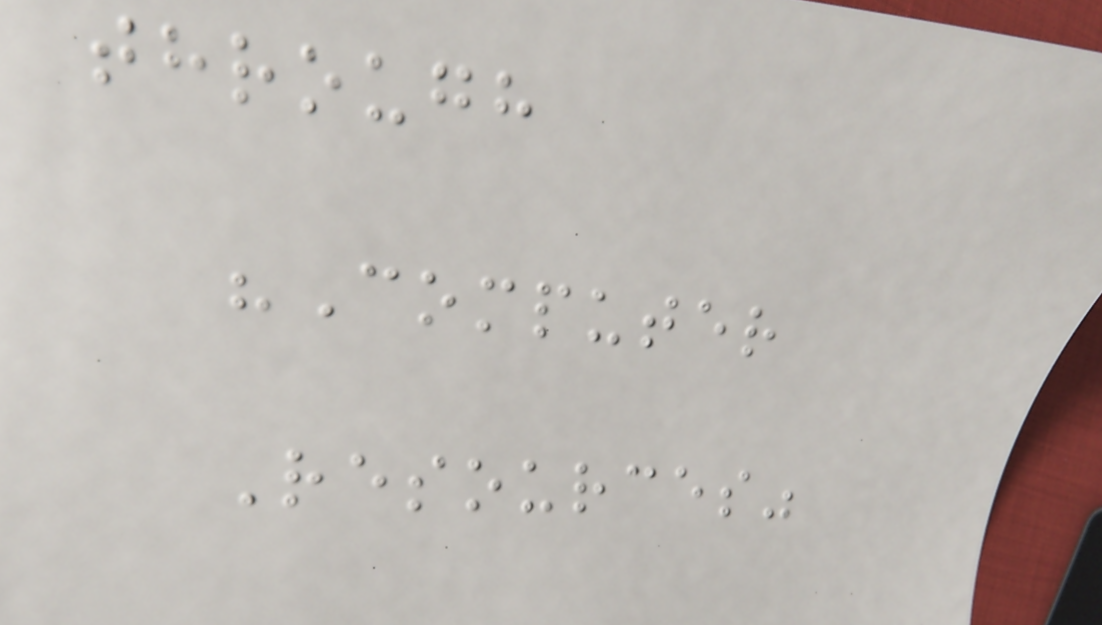through
"Computer
Resources"
